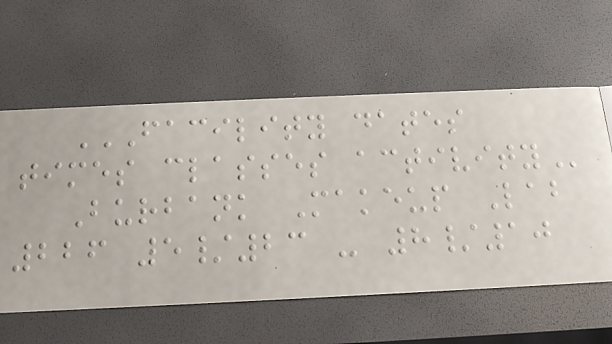FACILITY DATES
TIMES CLASSES ACTIVITY
Burbank Makeup Lab
226 5/23 - 8/10
